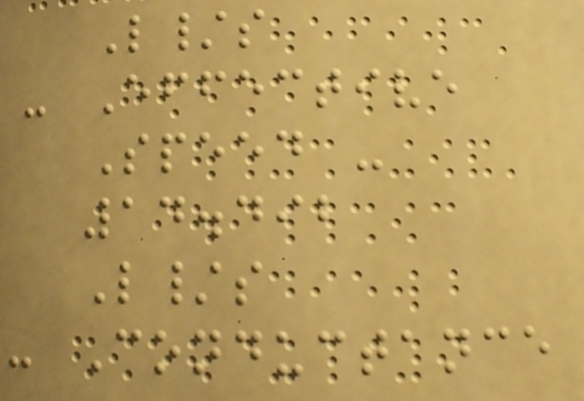L/s
- Effective
Speed -
14.492
L/s
- Conductance
